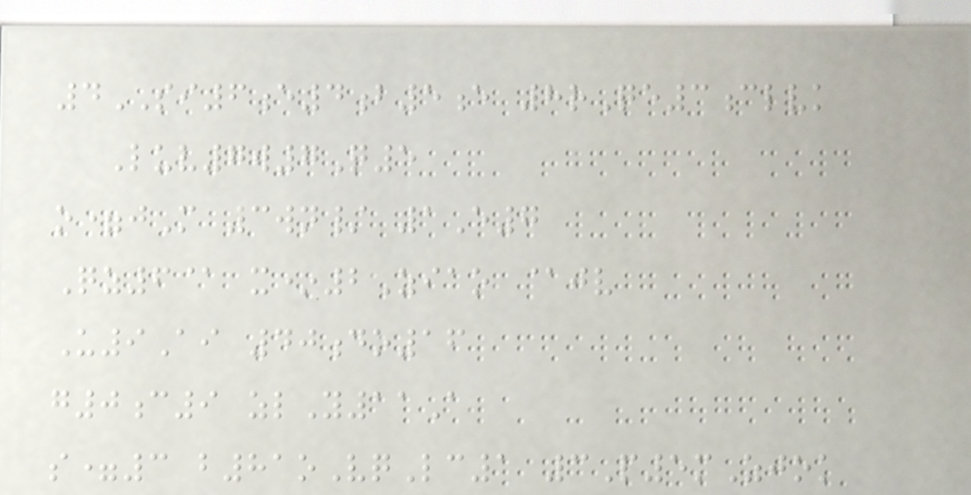4SI6e4b5e 8rQe3clvk
Luv7w7Q5
o=jM 3wn/ 1E7
Qz6@ x*2Ziao @jv
U9Ai 40do16
g0c9 zlY11A
s=3 b81oVqLc1 3P5mZjok
